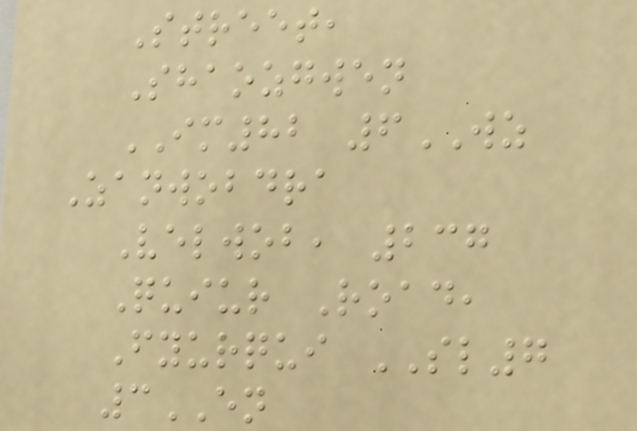Street,
Shaozgwen
IM82 6WZ
Zanwobdra
Velwob, 237
Quiur Road,
Fyurqui SL7
3EN
